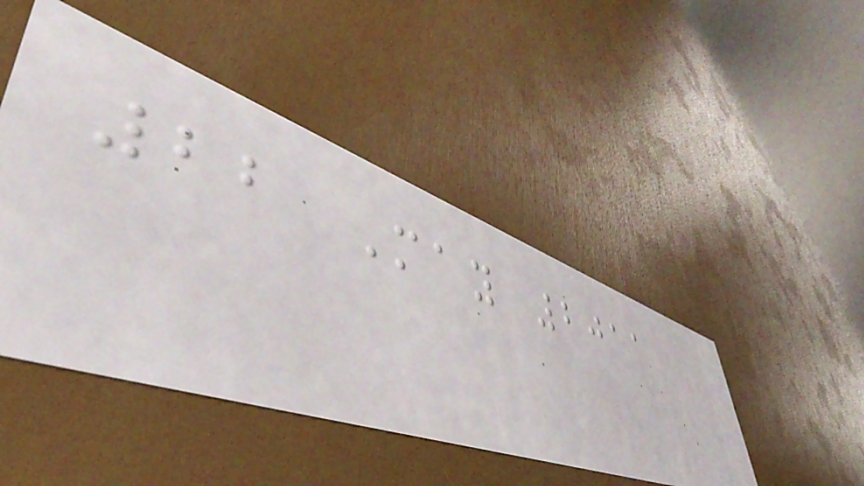22 May 2011
